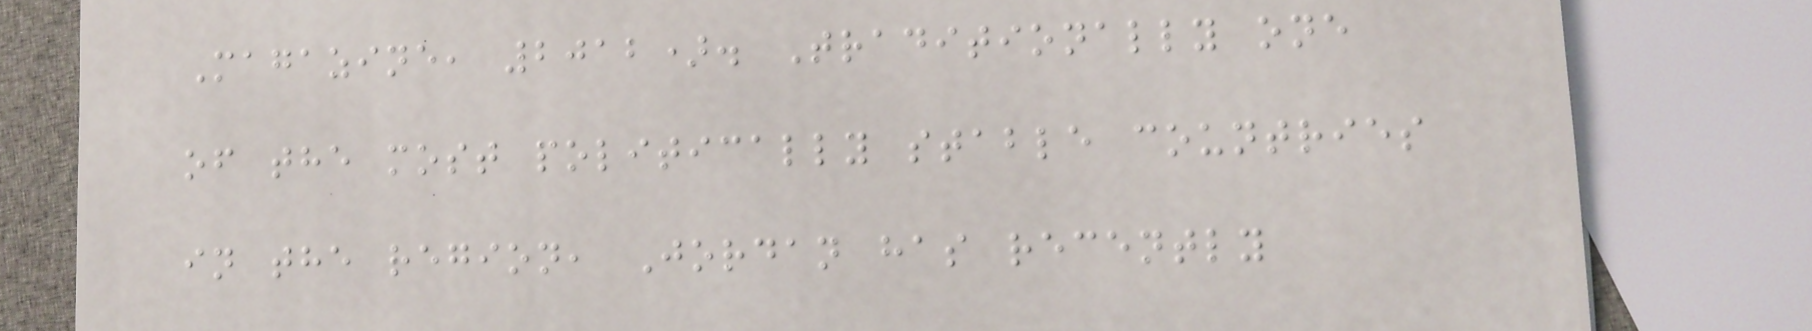Magazine, 2012). Traditionally one
of the most politically stable countries
in the region, Jordan has recently
